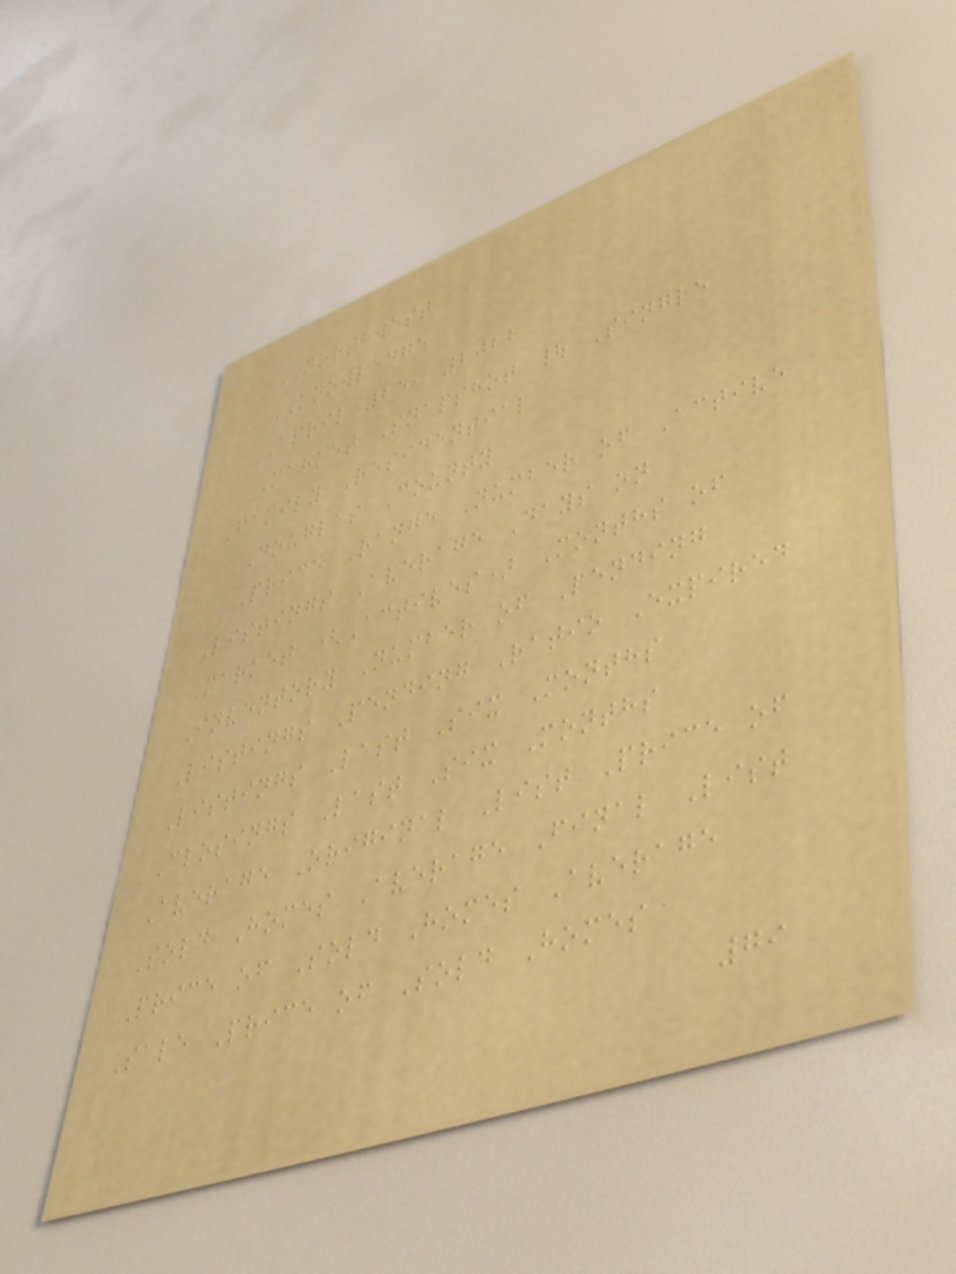NORTHWEST
KNOWLEDGE
April 25, 2022
Market Snapshot | Single
Family Residential
Douglas County
Price Range Number of Active
Listings Average Days on
Market (Actives) Months of
Inventory Number of Pending
Listings Pending Ratio Expired
Listings Last Six Months
Closings Last Six Months
Average Original List Price of
Sold Homes Average Final List
Price of Sold Homes Average
Sale Price of Sold Homes
79
